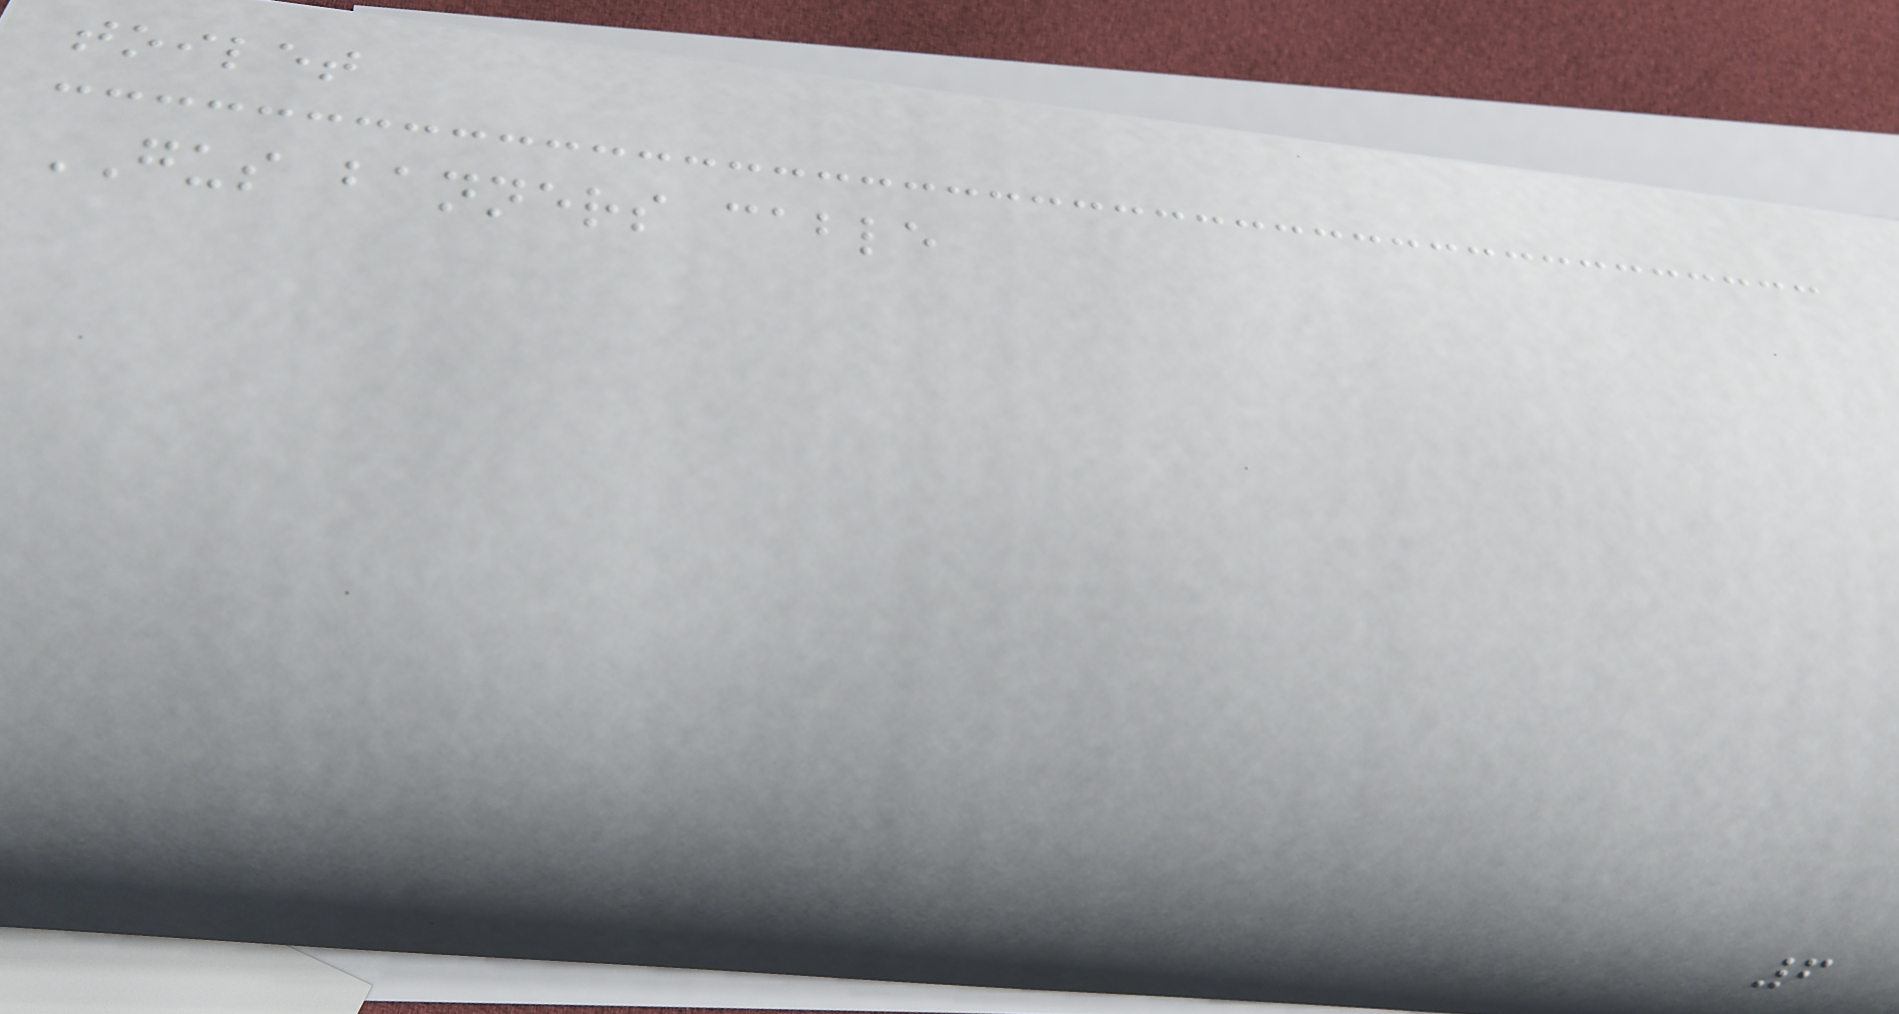toilet
GUS banners cable
6
